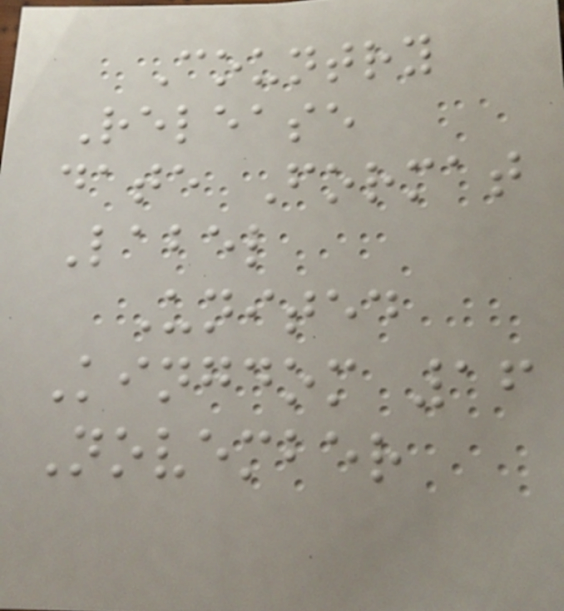Country
Release
date Format
Label
United
Kingdom 16
November
